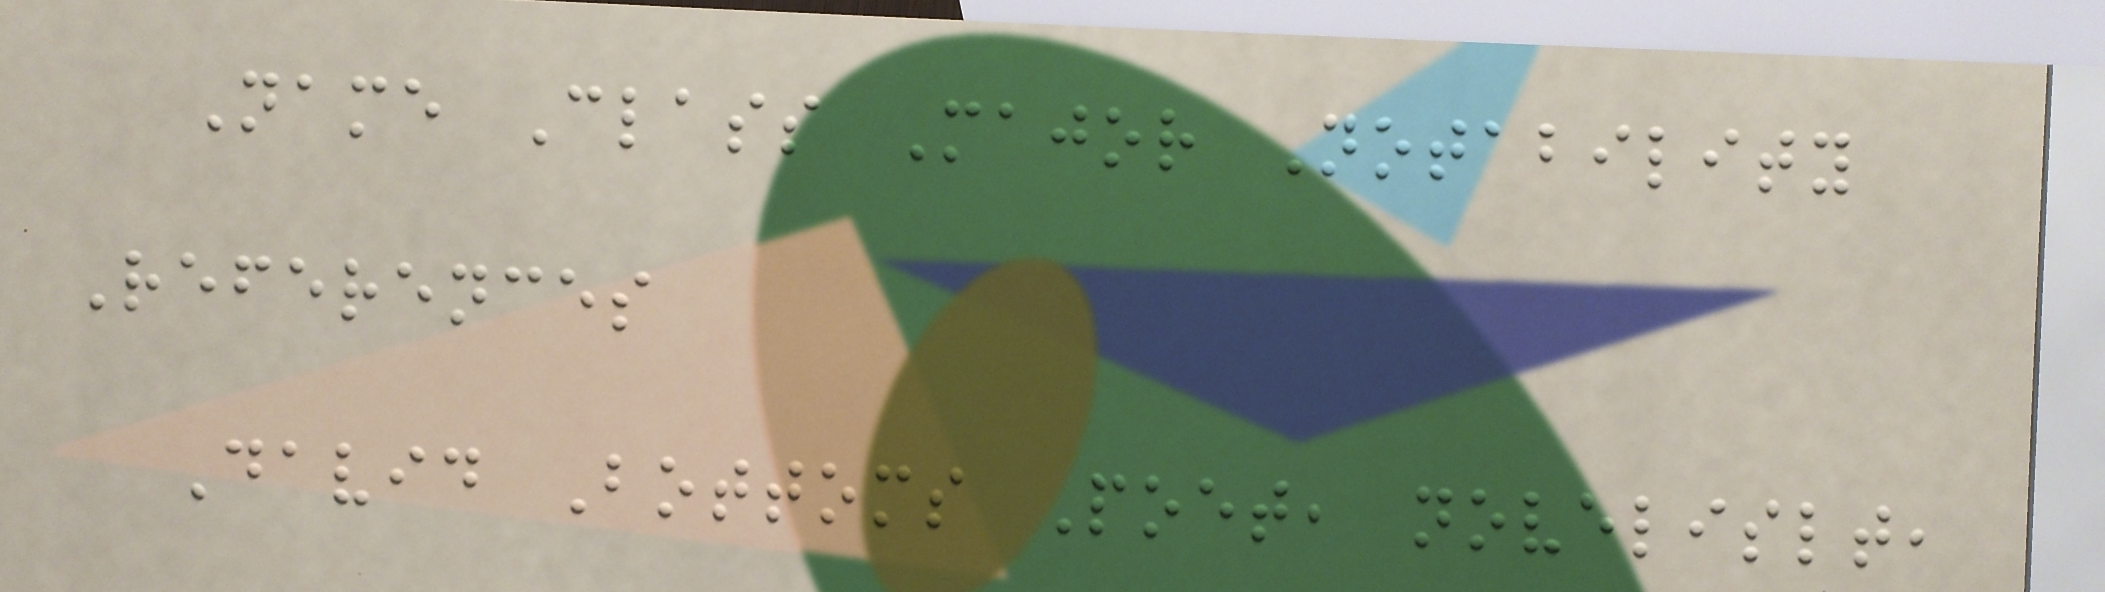Name Class Major Notability
References
David Bottoms Poet, novelislt,
